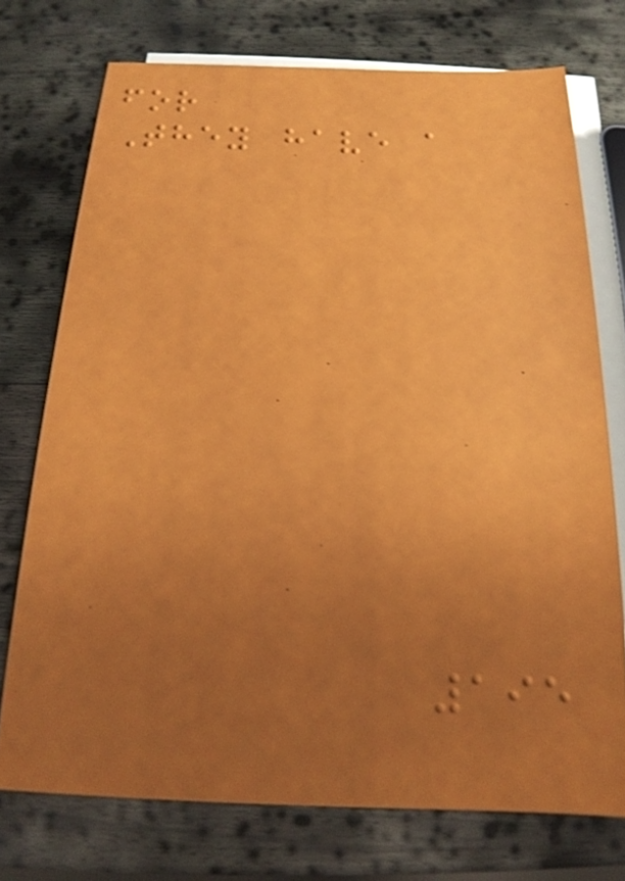for
They have a
195
